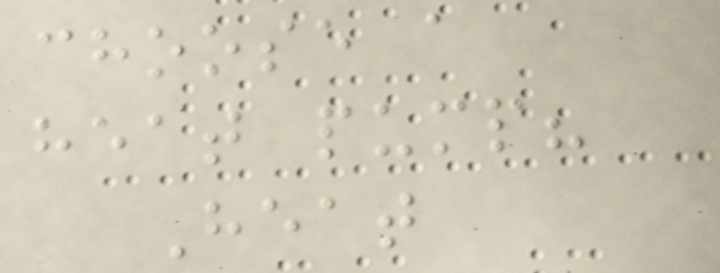choose a
heat pump?
Heat
